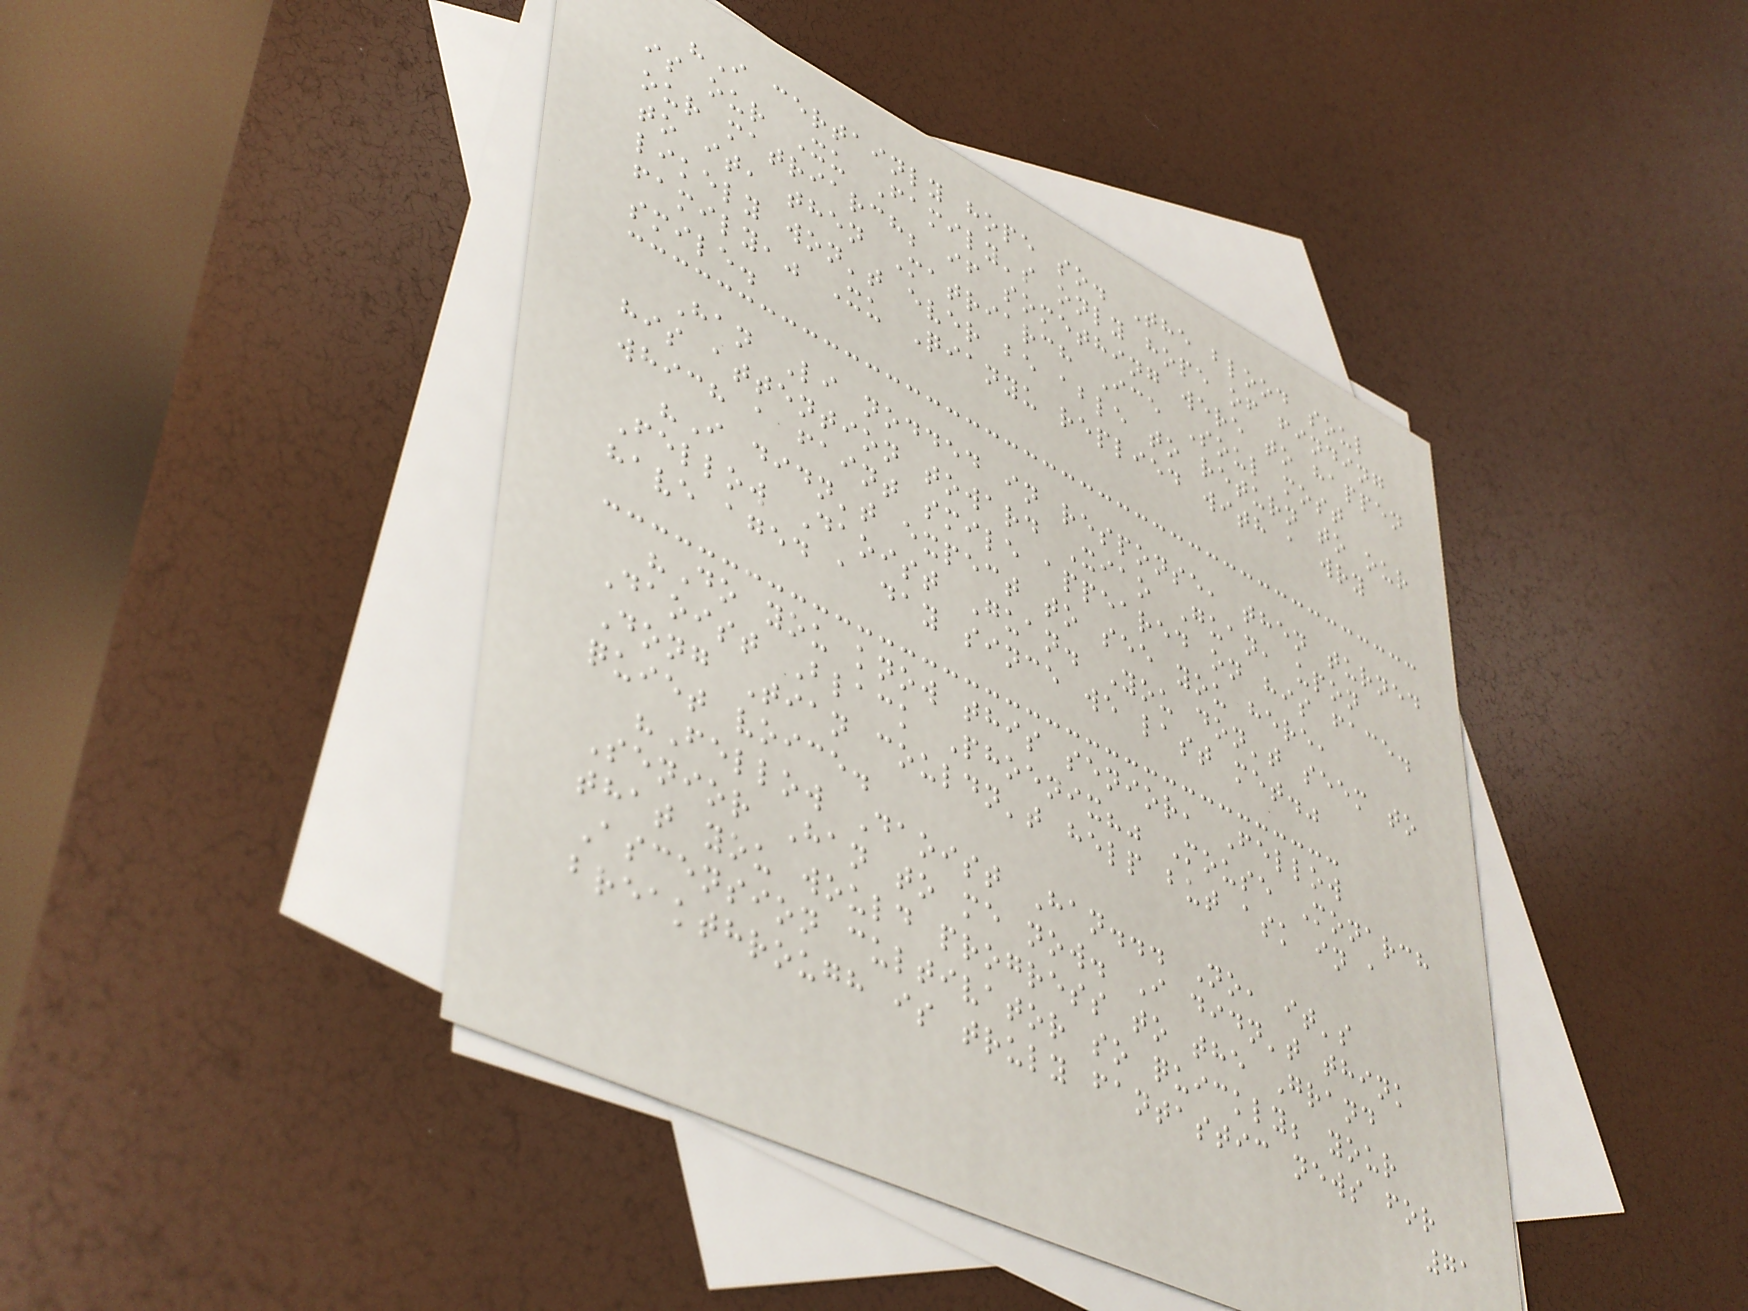"I certainly hope so. The blood soul
is our Xu Family's only hope of finding
our matriarch; if something were to happen
to it, then Matriarch Ice Soul most
likely won't ever be able to return to our
family," Xu Qianyu replied with a wry
smile.
Han Li nodded in response, then turned
his attention toward Xiao Guan, upon
which a faint smile appeared on his face.
"I didn't expect to see you here,
Fellow Daoist Guan. You don't seem to
have aged a day since we last met."
"Do you know this senior, Fellow
Daoist Black Phoenix?" Mouse Monarch
Dong Tian couldn't help but ask in a
quiet voice.
"Fellow Daoist Han... No, it's
Senior Han to me now. I didn't think
that you would progress to the Grand
Ascension cultivator so quickly; your
breakthrough is truly fantastic news for
71
